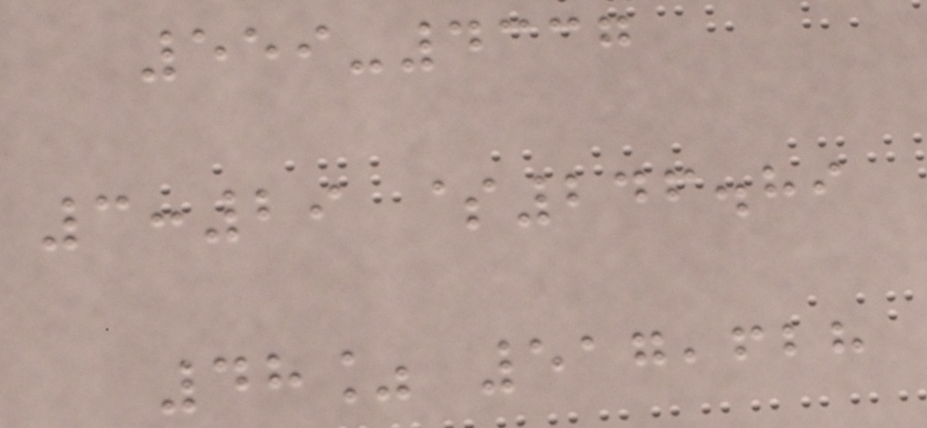559-4337
3:29 $246.89
48% 517,628
